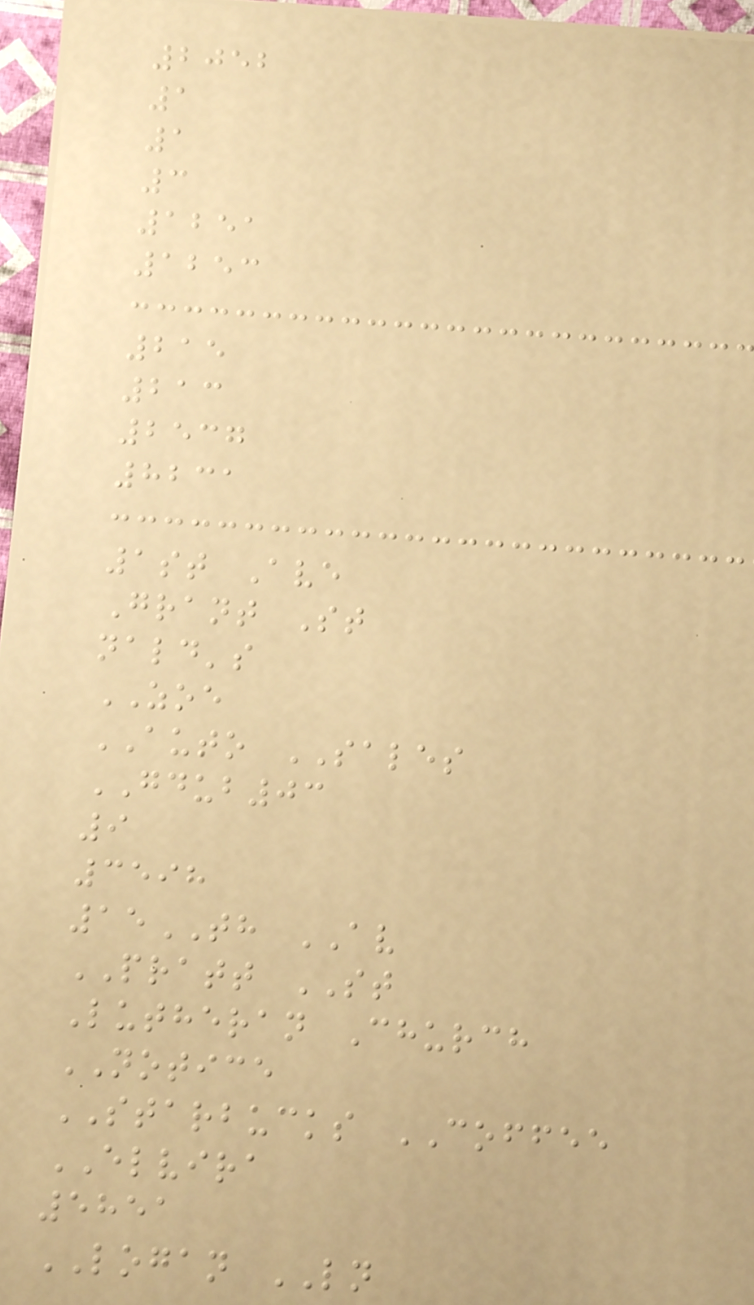2052
1
1
3
1251
1253
215
213
2537
8231
1st Ave
Grant St
nald's
ZOE
AUTO SALES
GDUB03
9
3598
15TH AV
PRATT ST
Lutheran Church
NOTICE
STARBUCKS COFFEE
ELVIRA
5851
LOGAN LN
